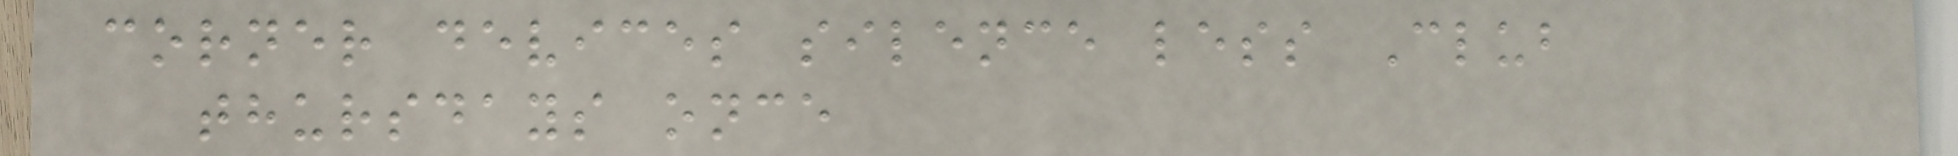corner devices silence less Club
thursdays once
